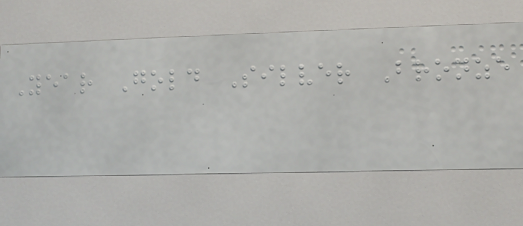Year Gold Silver Bronze
